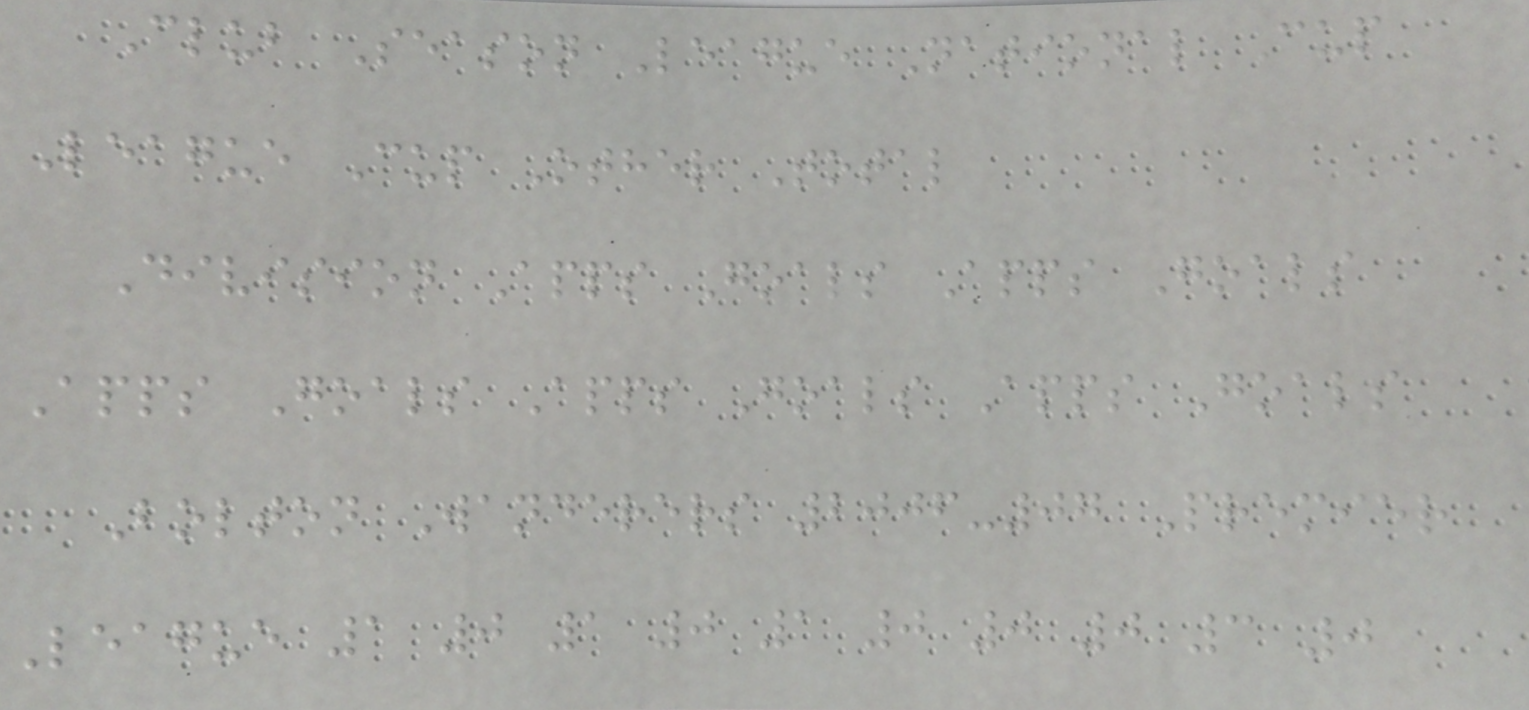Club Season League National Cup
League Cup Other Total
Division Apps Goals Apps Goals
Apps Goals Apps Goals Apps Goals
Bolton Wanderers 2006-07 Premier
League 1 0 1 0 1 0 0 0 3 0
